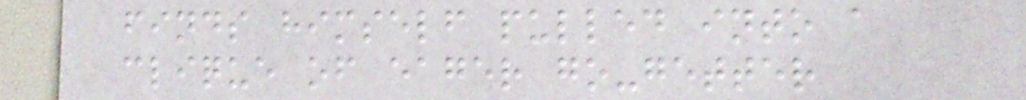finds himself pulled into a
clique of eager go-getter
